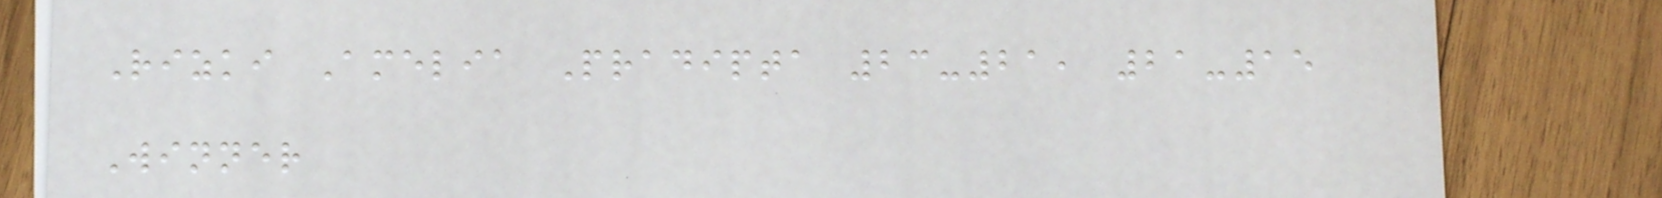Rizki Amelia Pradipta 23-21, 21-15
Winner
